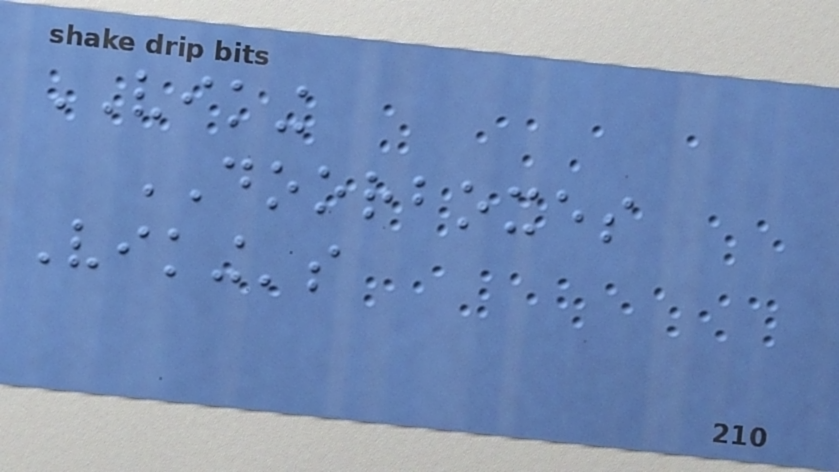VIKING
DOORBOXES
Viking's
